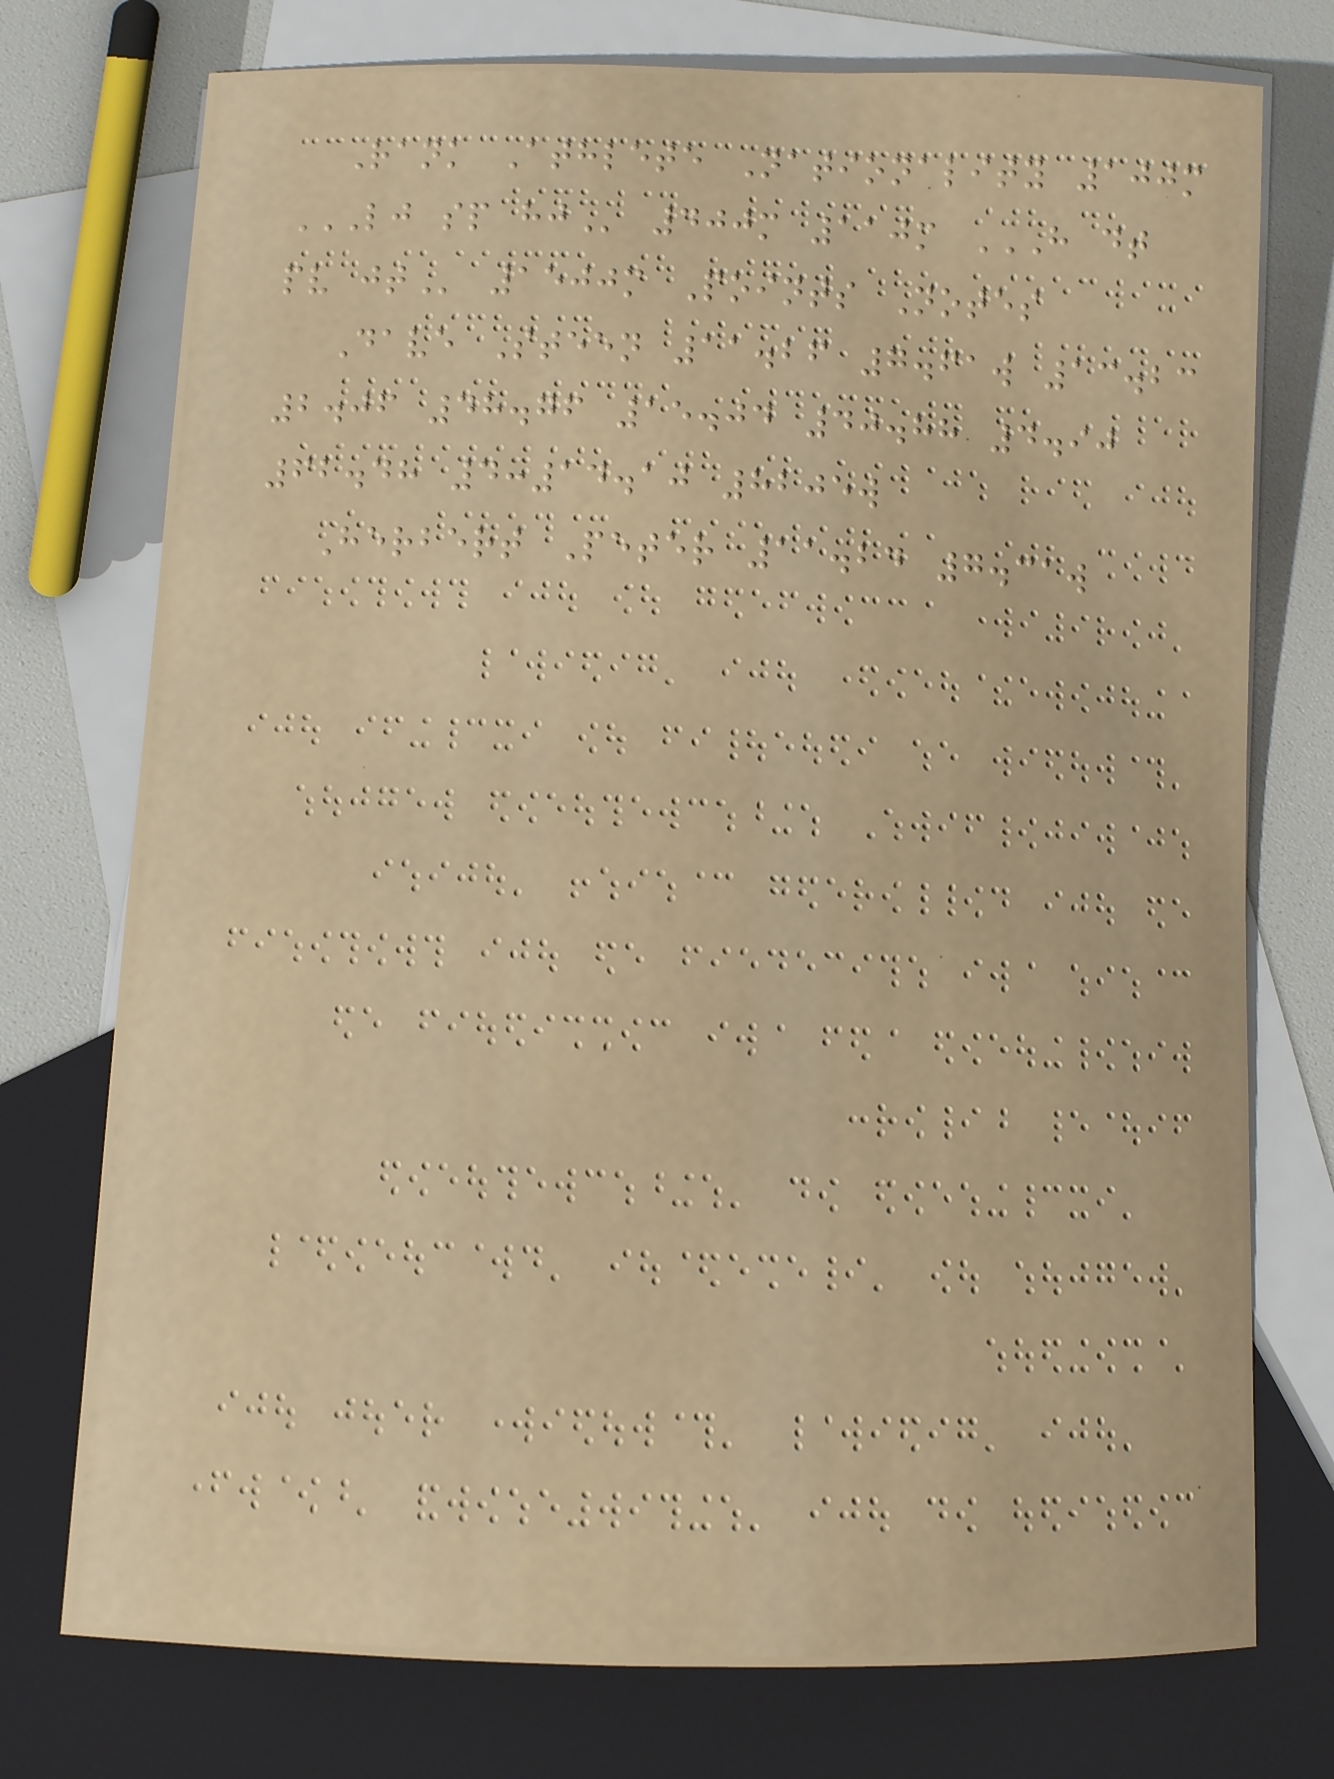Rank Athlete Nationality 100m
LJ SP HJ 400m 110m H DT
PV JT 1500m Points Notes
Dave Steen 11.26 7.61w 13.23
2.06 48.76 15.04 40.88 4.90
62.48 4:14.10 8205w
Herbert Peter 11.24 7.31w
